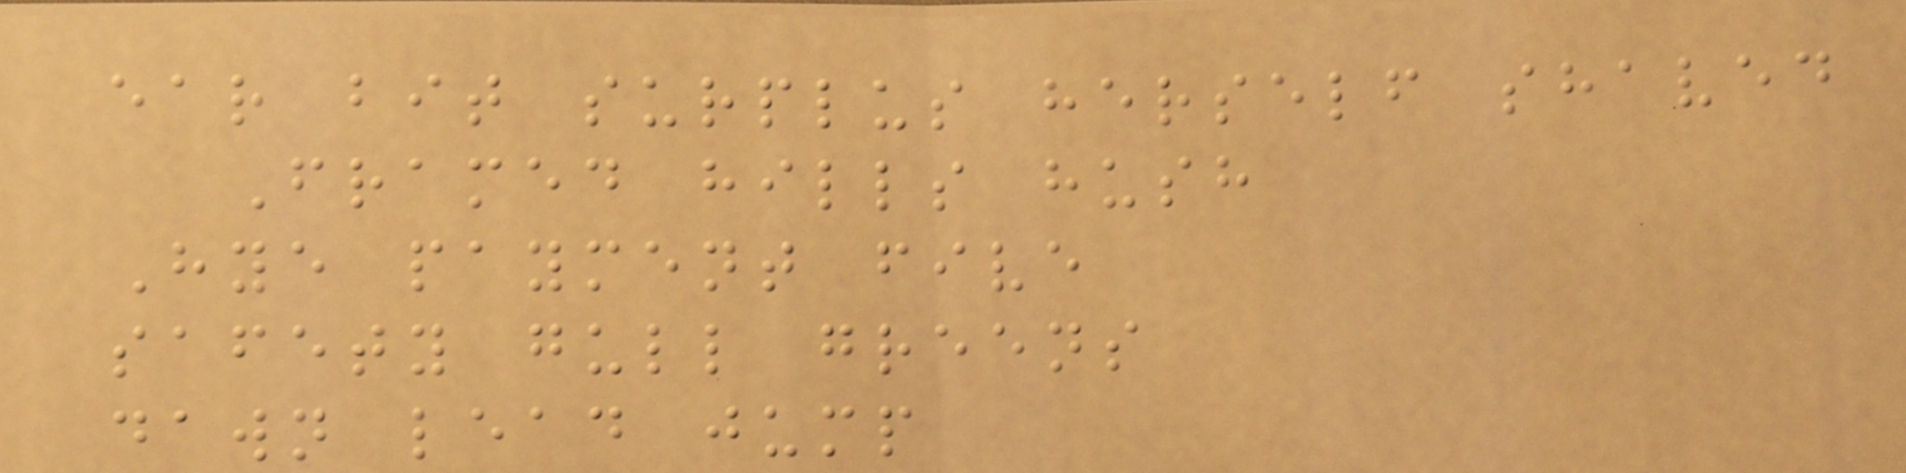ear bit surplus herself shaved
Framed hills hush
Hye payment five
safety gull greens
dawn lead jump
